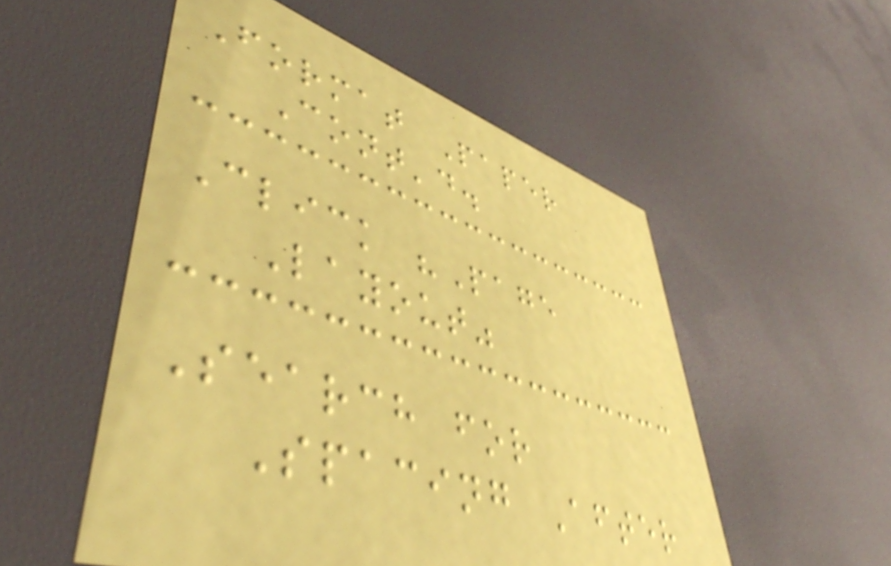Format Paper
Cont'd.
Click "Page
Layout"
Search for
Spacing After
